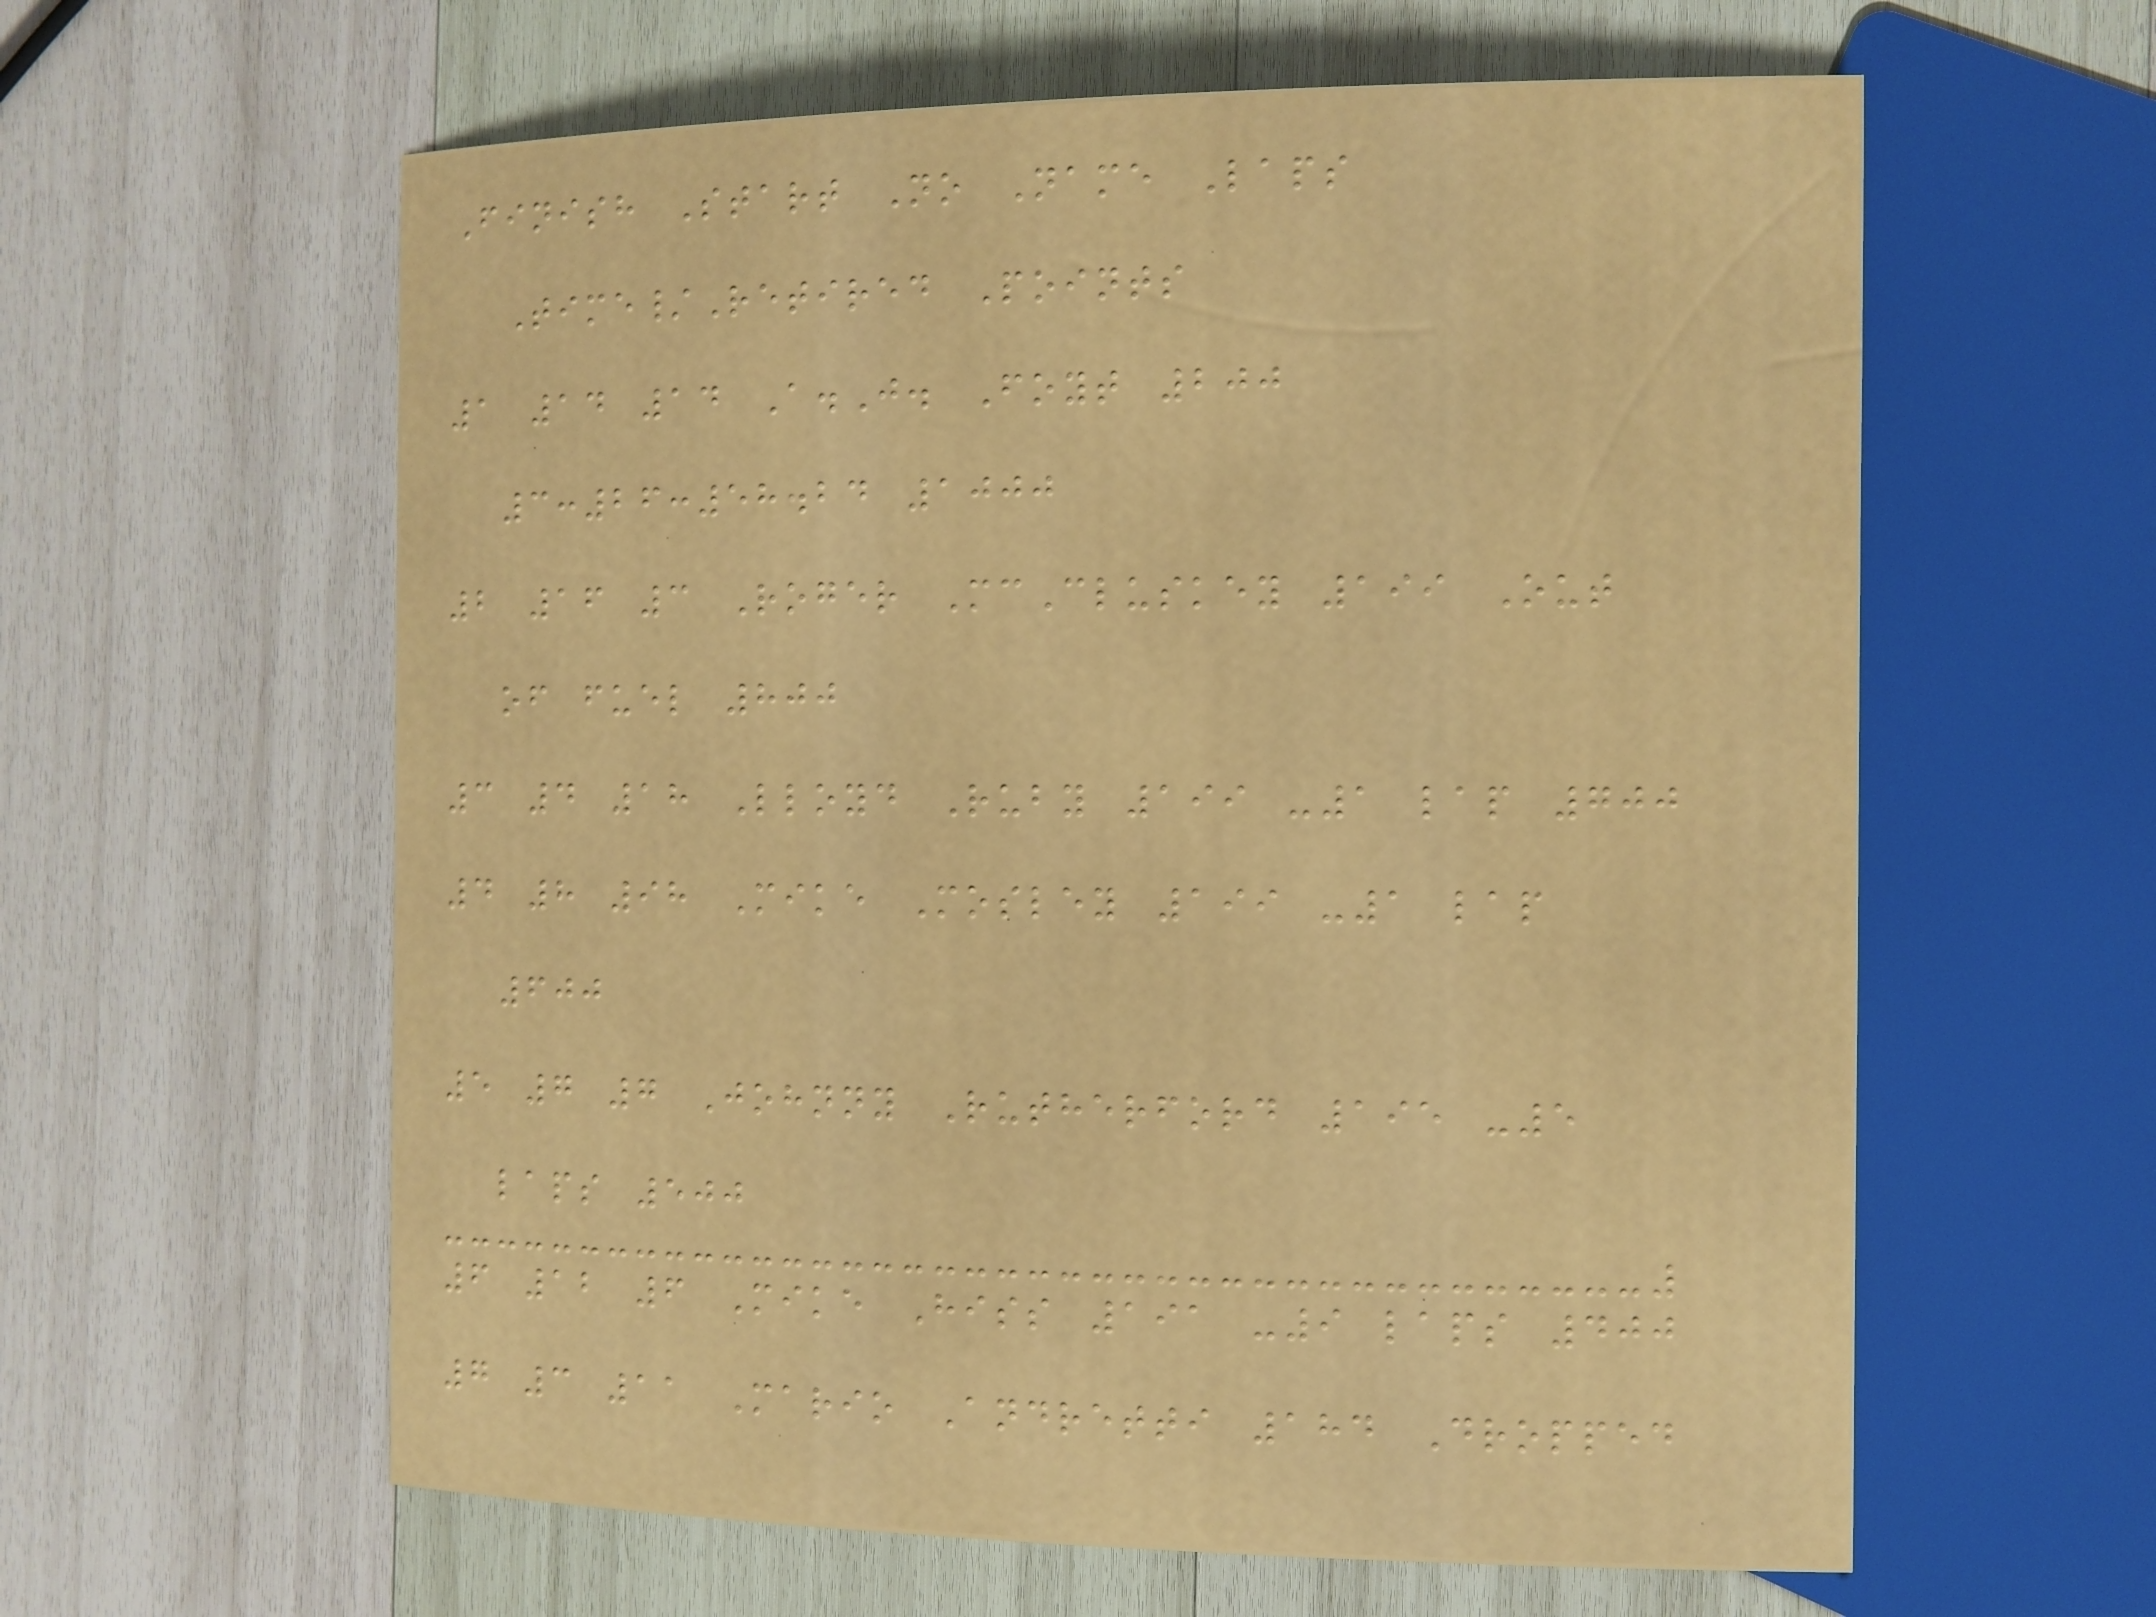Finish Start No Name Laps
Time/Retired Points
1 14 14 A.J. Foyt 200
3:26:58.24 1000
2 16 3 Roger McCluskey 199 Out
of fuel 800
3 4 18 Lloyd Ruby 199 -1 lap 700
4 8 98 Mike Mosley 199 -1 lap
600
5 7 7 Johnny Rutherford 195 -5
laps 500
6 12 6 Mike Hiss 191 -9 laps 400
7 3 11 Mario Andretti 184 Dropped
